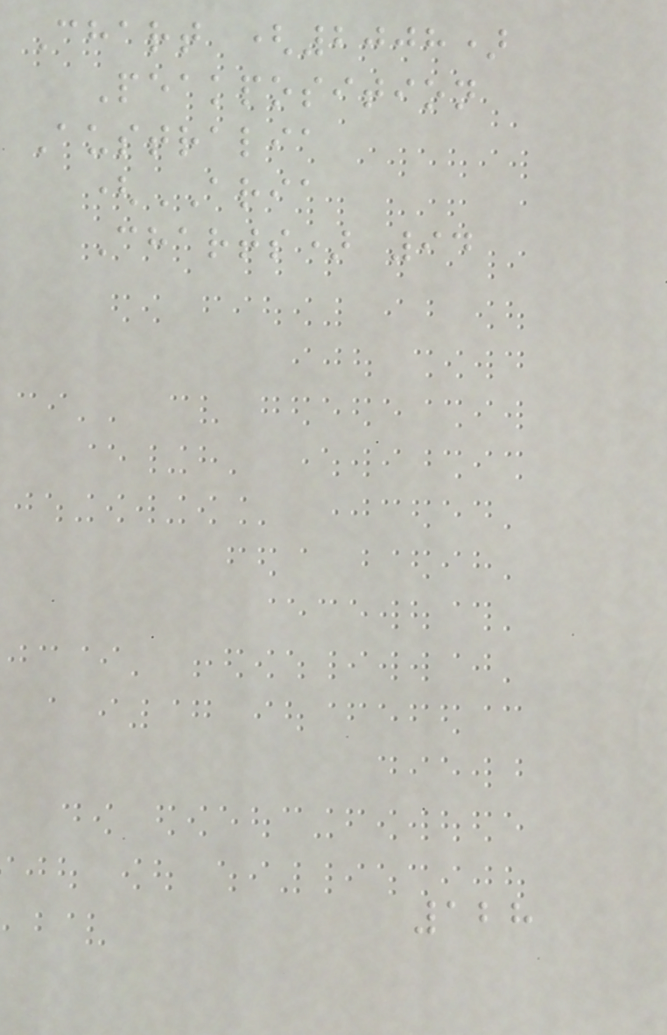Chart (2008)
Peakposition
Australia
(ARIA
Charts) 94
128
